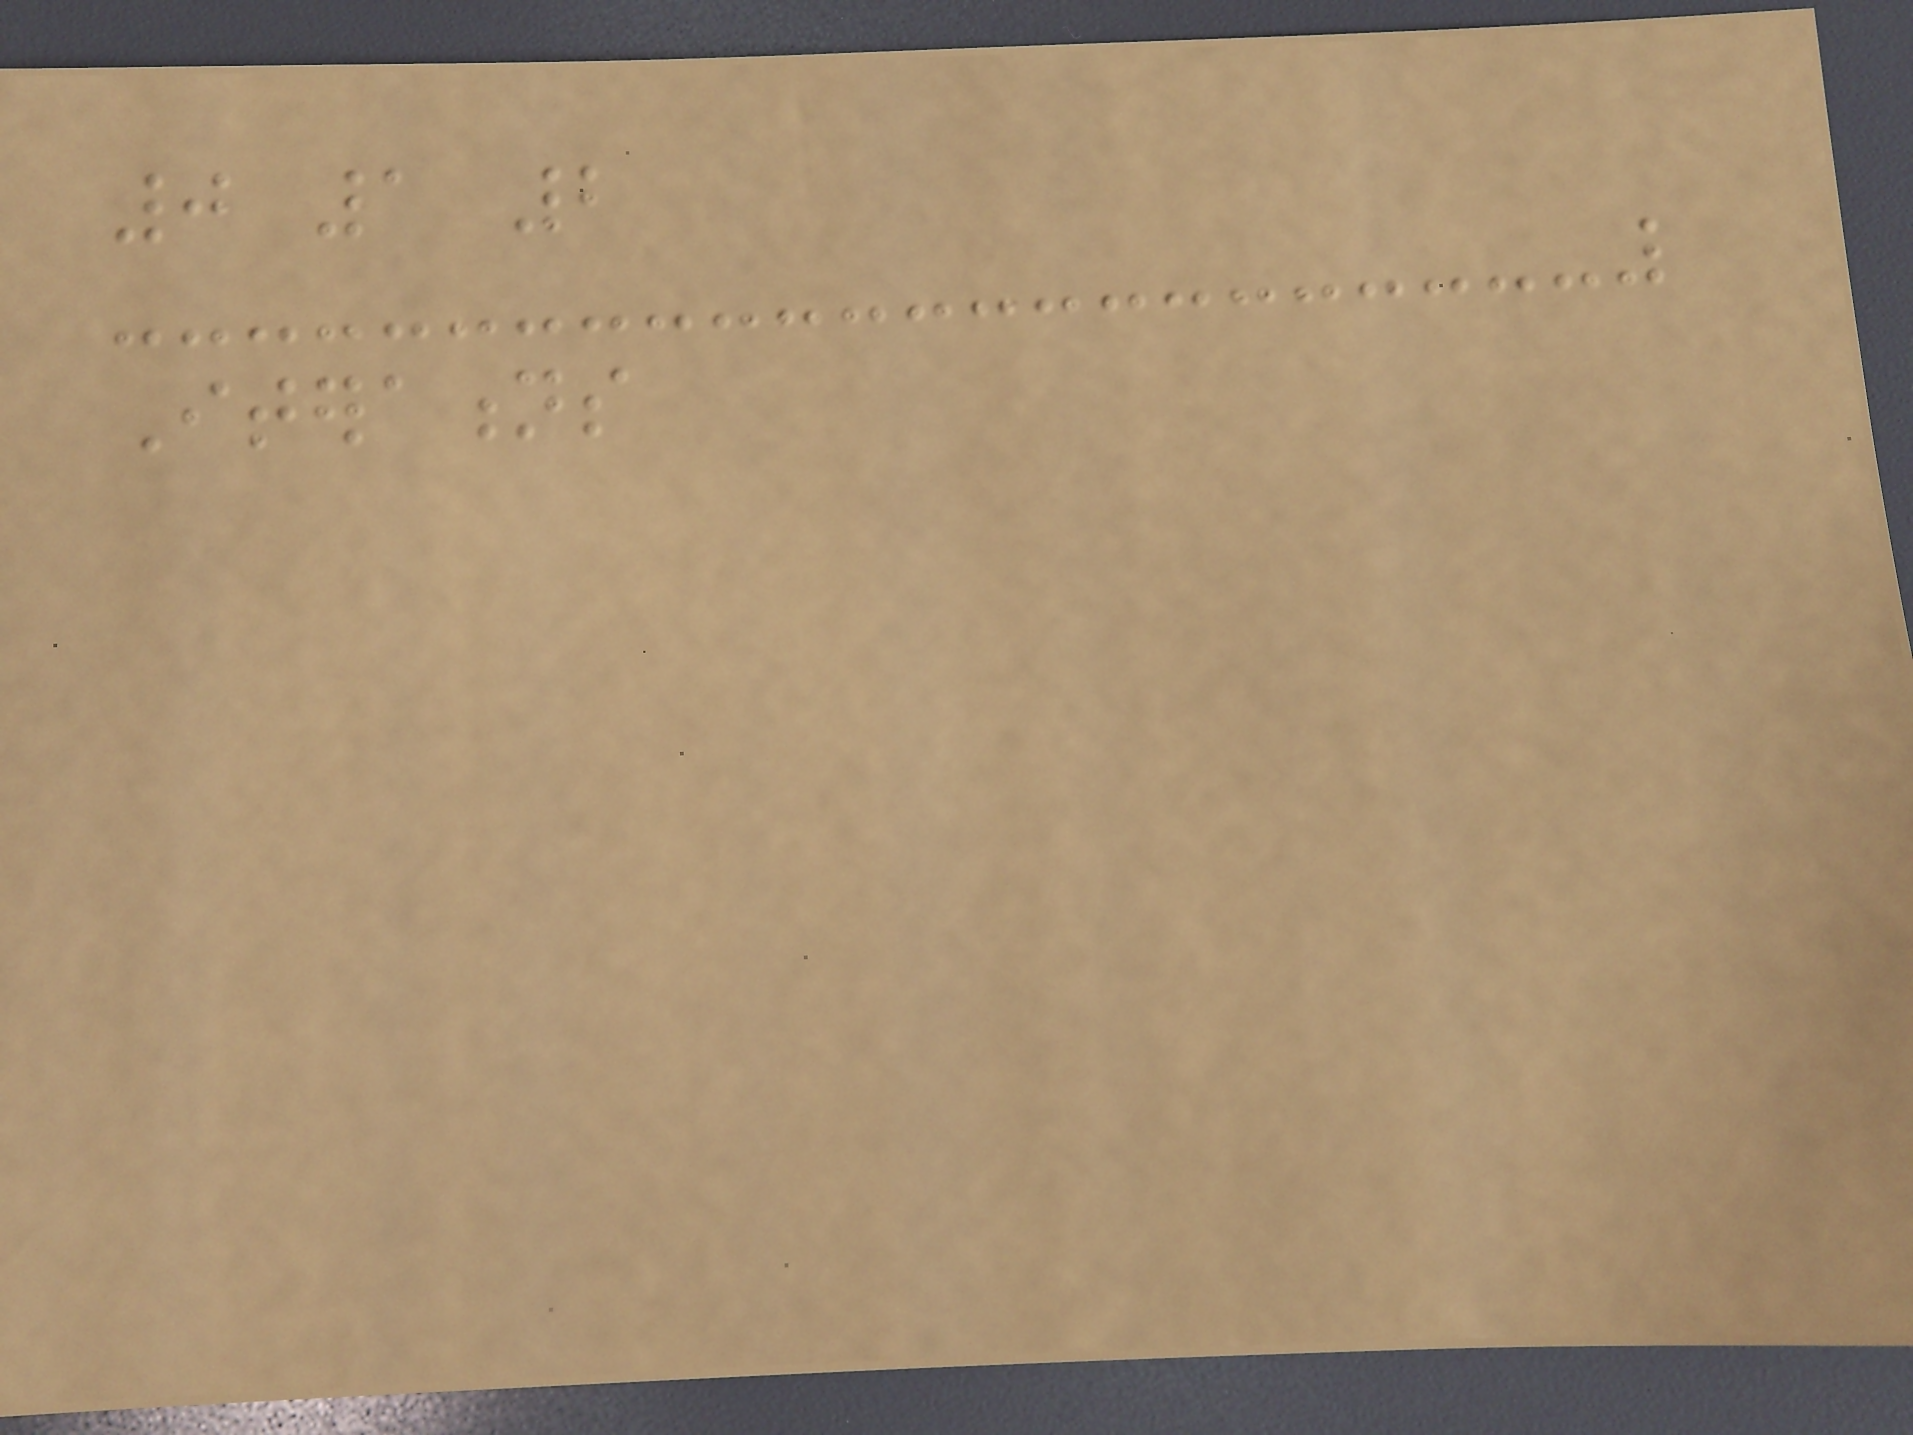0 1 2
Iterations
